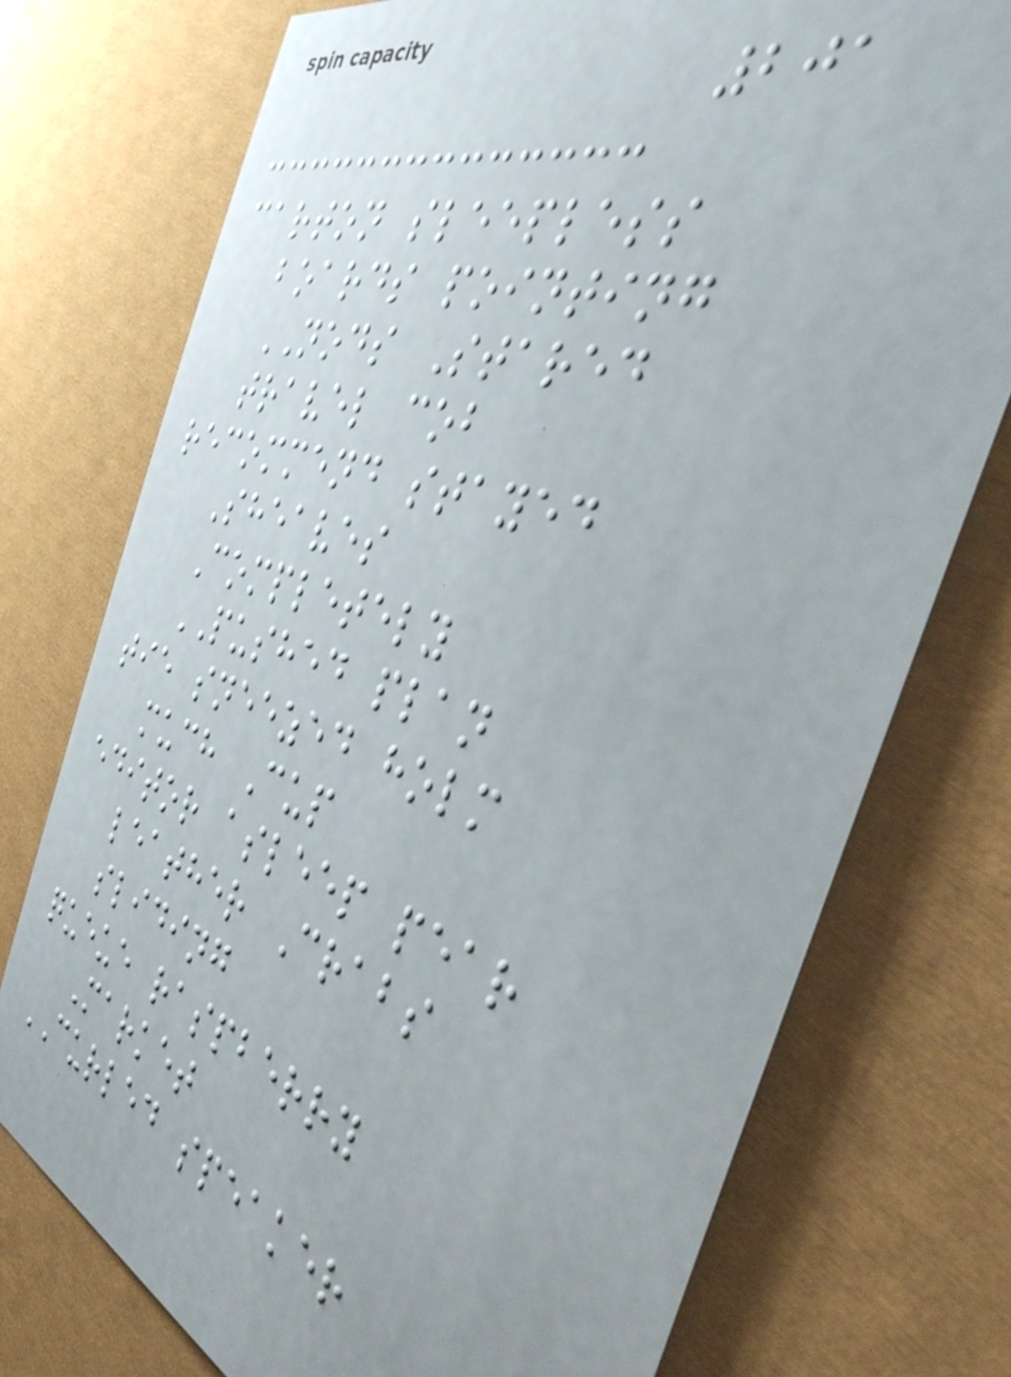201
carton sleepless
boards pointing
NODS Stared
travel cob
recommend stayed
Sheaves
Completely
PUSHED plan
tie sneezed holm
much Cup
editor asleep pear
leather Crabs
sliding
queue raspberry
Market
CURLED speaker
